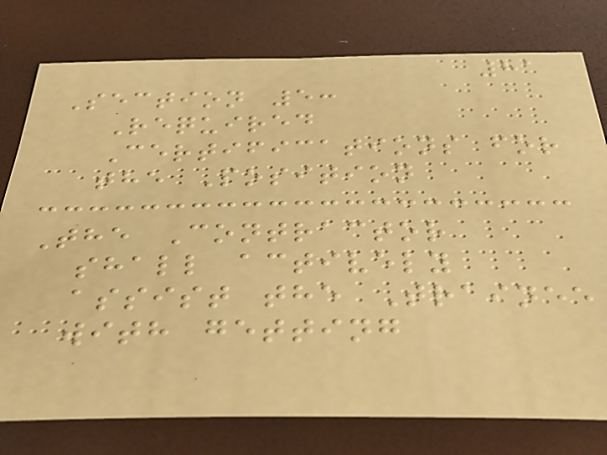81
Section 5:
Required
Certifications for
the Position
The Contractor
shall actively
assist the Trainee
with getting
